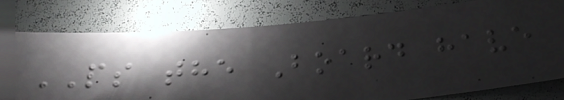PS the Board have
